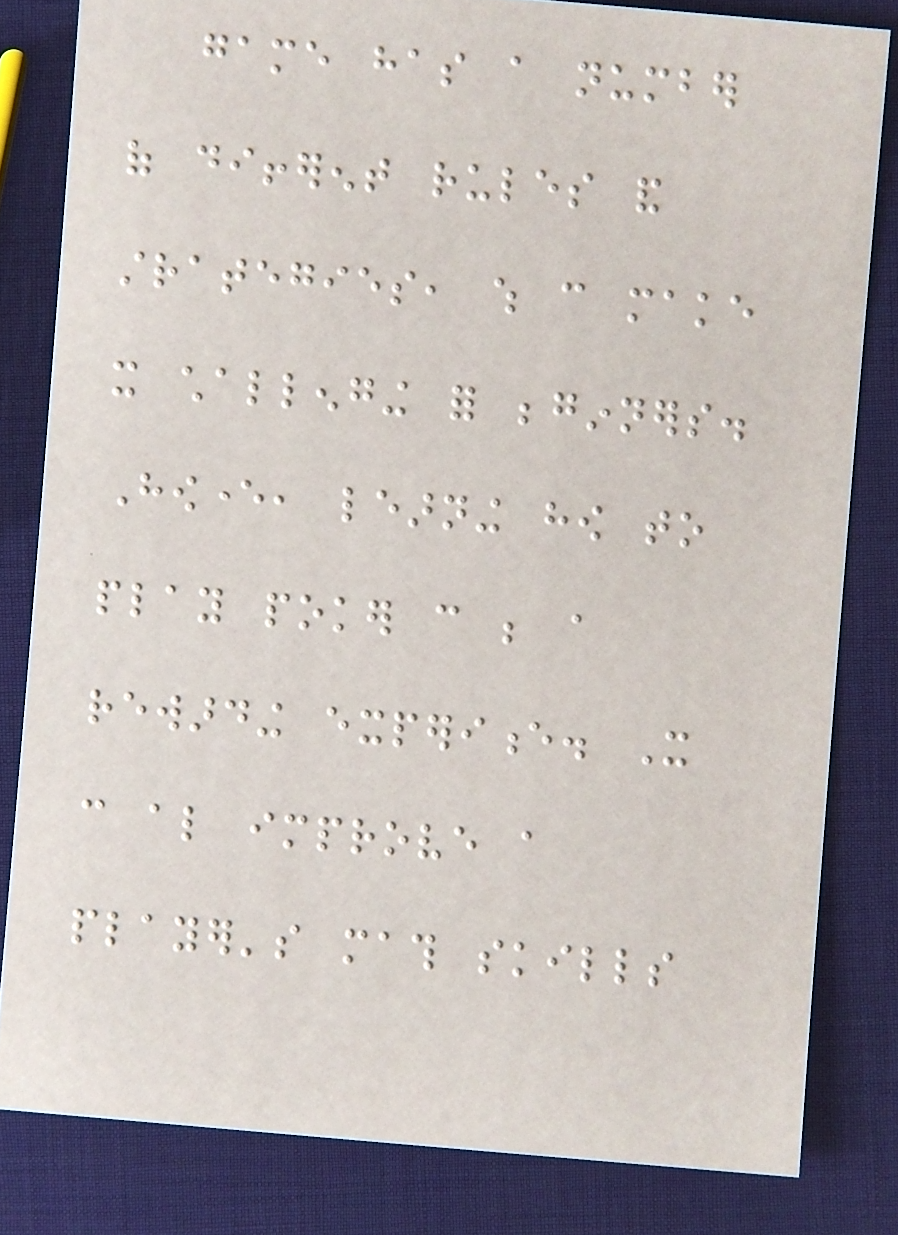game has a number
of different rules and
strategies, which can make
it challenging for beginners.
However, learning how to
play poker can be a
rewarding experience. It
can also improve a
player's math skills
